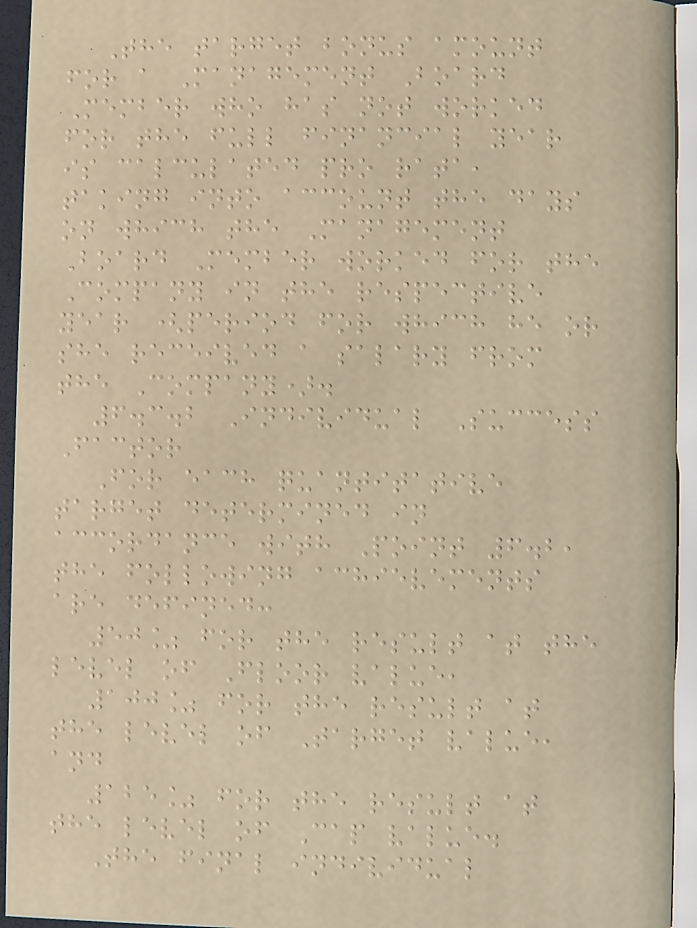The target bonus amount
for a Management Board
Member who has not worked
for the full financial year
is calculated pro rata,
taking into account the days
on which the Management
Board Member worked for the
Company in the respective
year (period for which he or
she received a salary from
the Company).
6.3.2 Individual Success
Factor
For each quantitative
target determined in
accordance with Point 6.2,
the following achievements
are defined:
50% for the result at the
level of Floor value,
100% for the result at
the level of Target value,
and
125% for the result at
the level of Cap value.
The final individual
